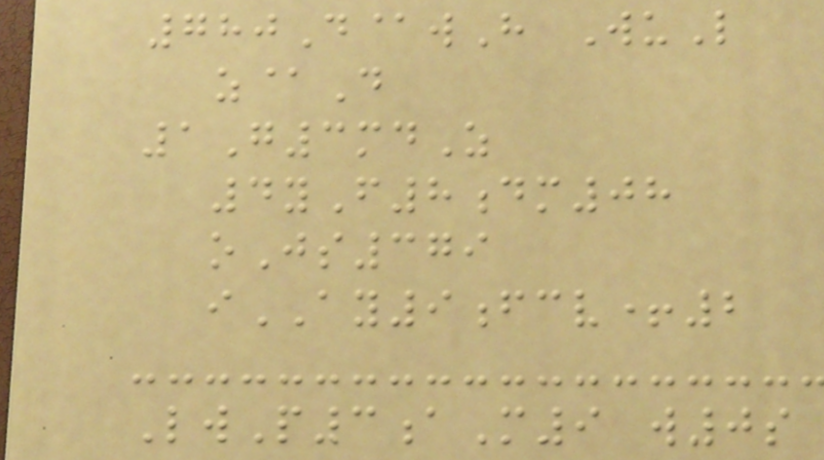780D@wH WuL
z@D
1G3mdZ
4yF8dm08
oJs379
iAY9fcv+2
LwP3aM9 w0s
